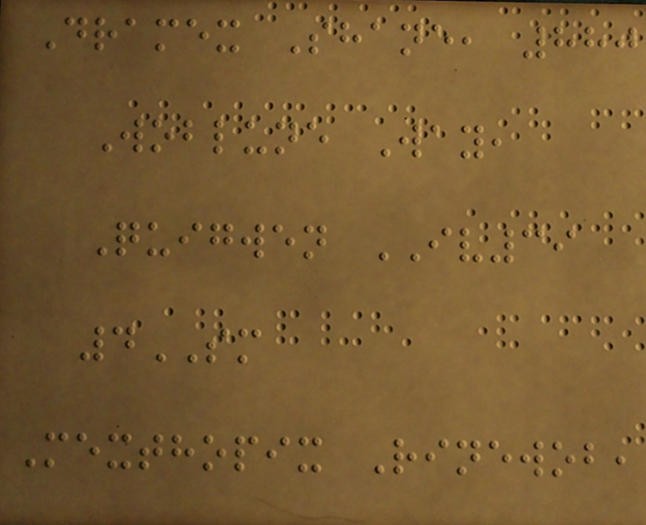Dramex Shane, 880
Woblune Way,
Quigwen IV39
4SM
Mexthopix Rinewob,
